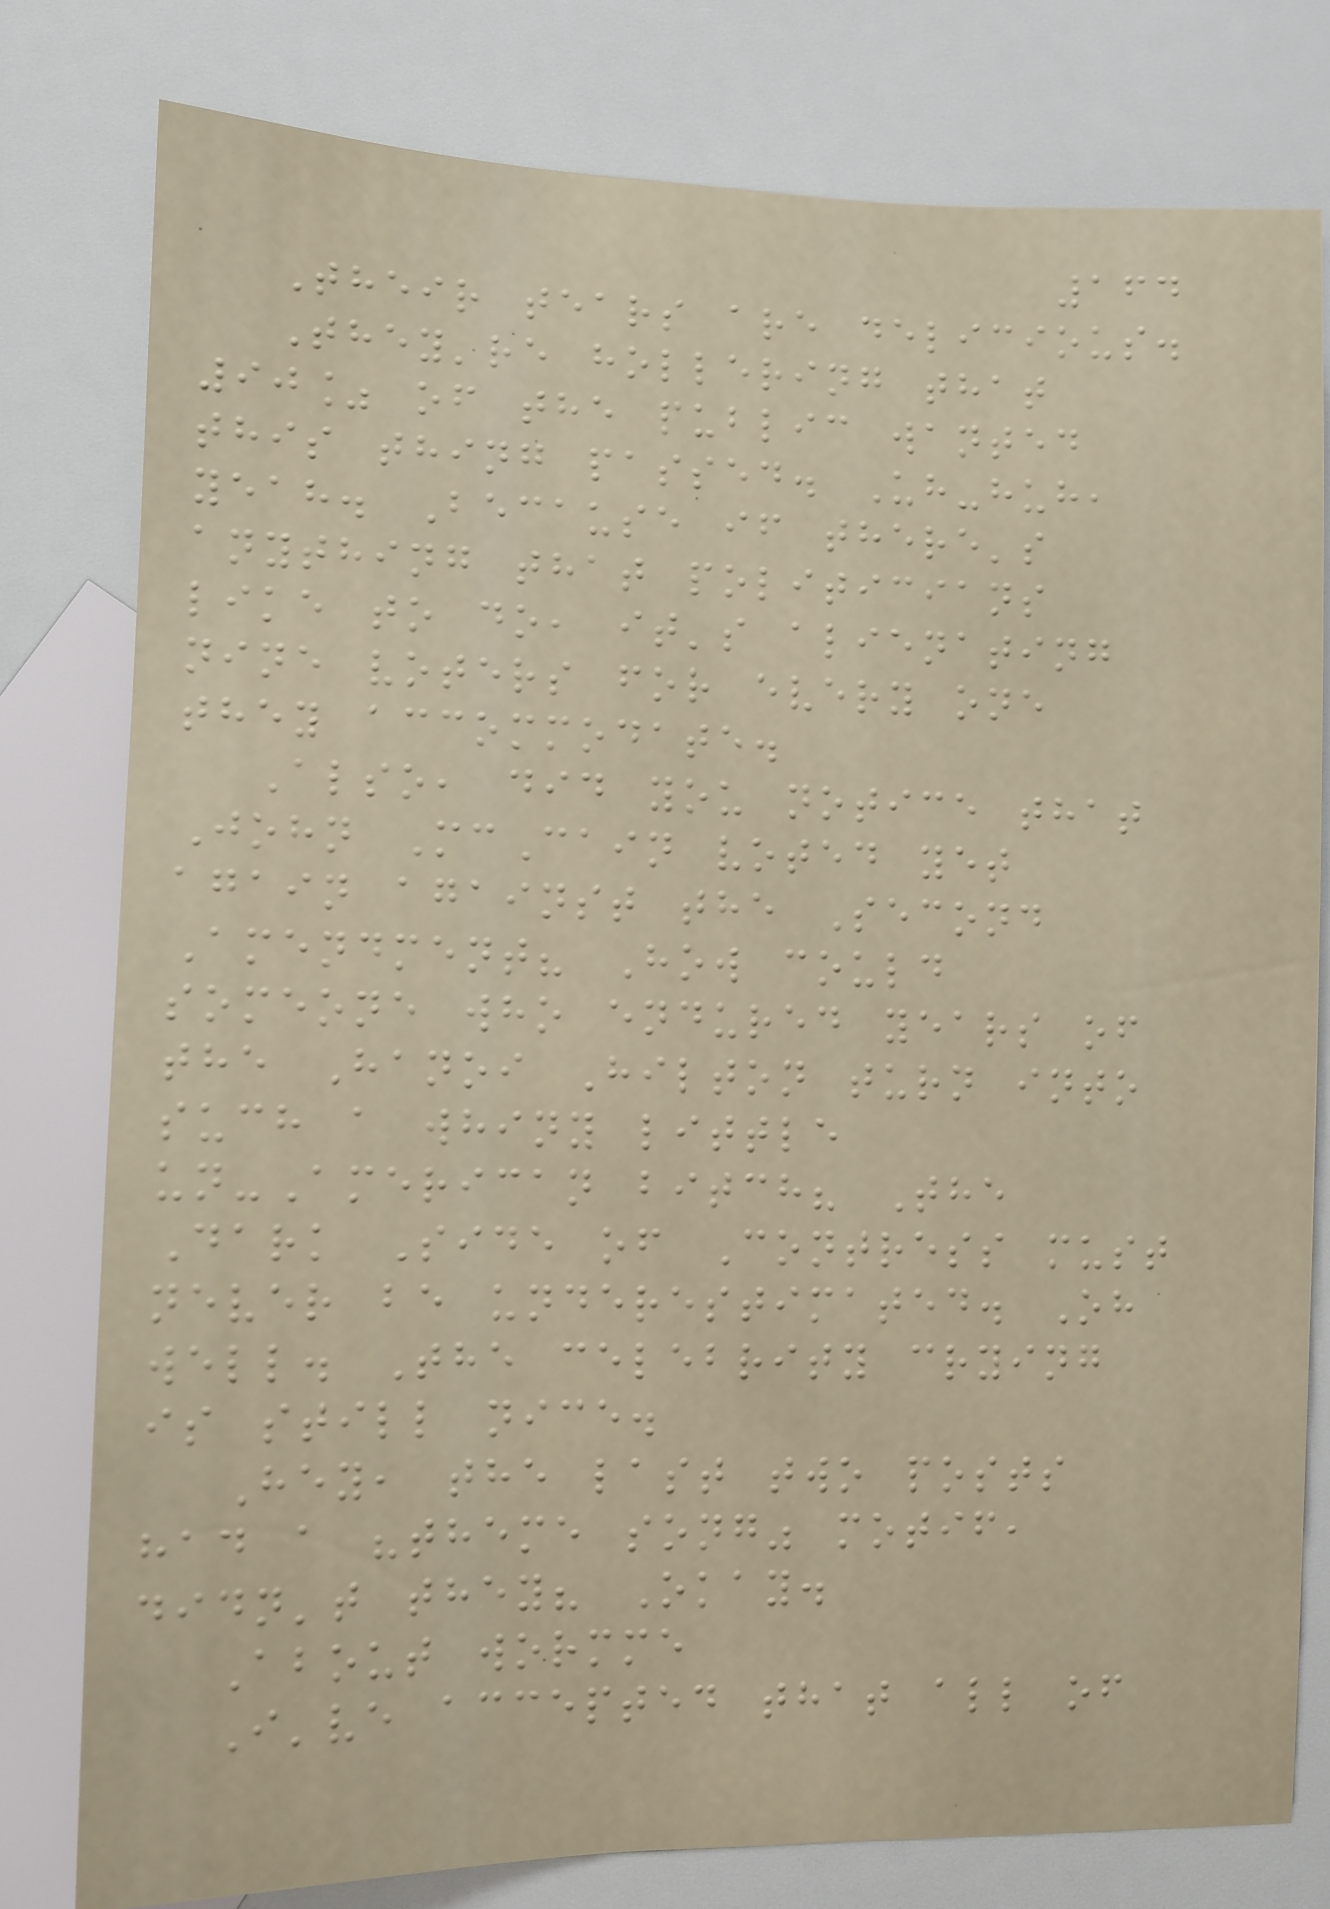164
Their tears are delicious.
They're hollering that
90% of the public wanted
this thing passed. Uh-huh,
yeah. Because if there's
anything that politicians
like to do, it's alienating
nine voters for every one
they accommodate.
Also, did you notice that
John McCain voted yet
again against the Second
Amendment? How could
someone who endured years of
the Hanoi Hilton turn into
such a whiny little
un-American bitch? The
Dark Side of Contress must
never be underestimated. Oh
well. The celebrity crying
is still nice.
Hey, the last two posts
had a "theme song" motif,
didn't they? Okay.
About wormme
I've accepted that all of
